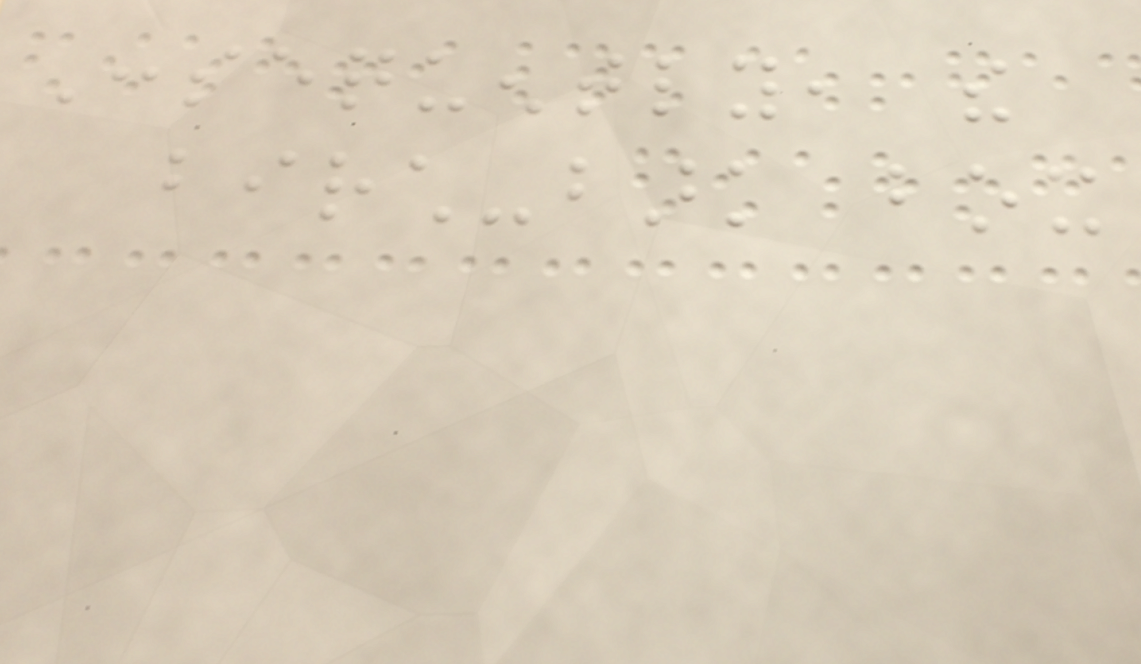Consequently, the
birch-bark box
